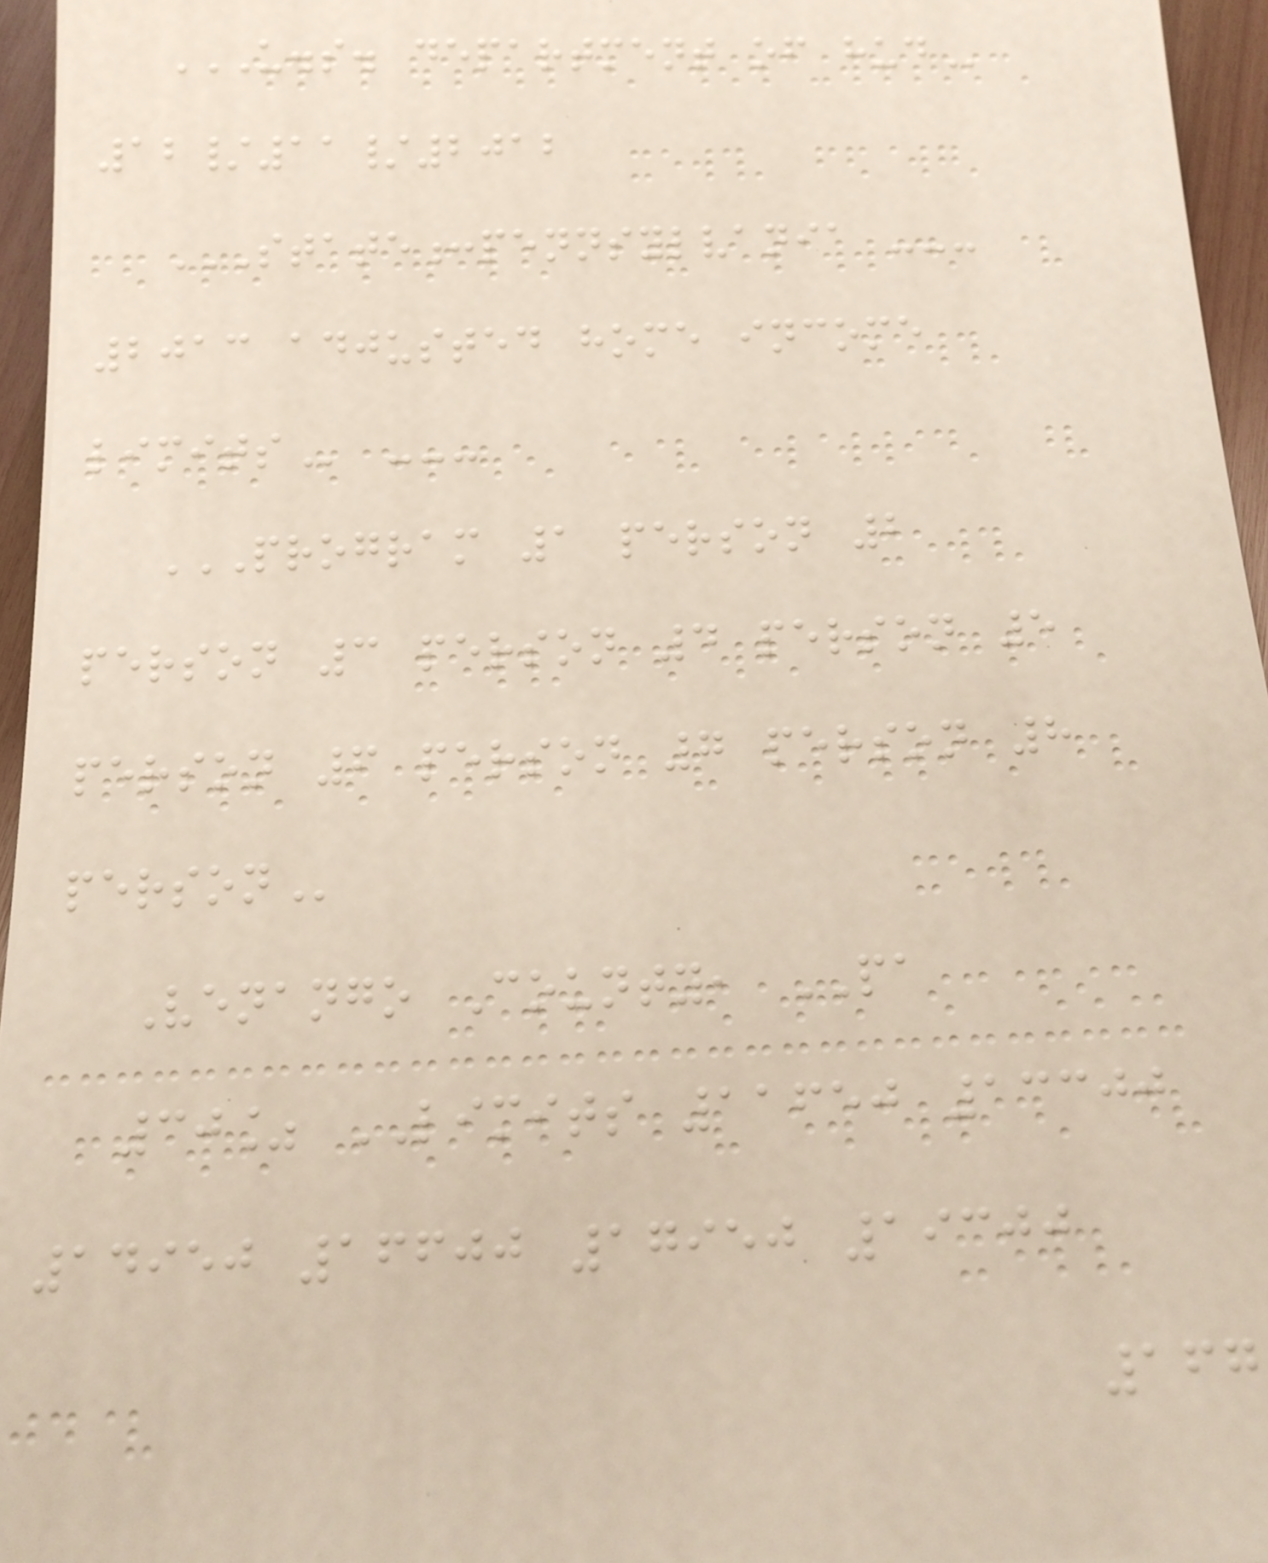U.S. DEPARTMENT OF HUD
12/11/2012
STATE:PENNSYLVANIA ---
2013 ADJUSTED HOME INCOME
LIMITS ---
PROGRAM 1 PERSON 2
PERSON 3 PERSON 4 PERSON 5
PERSON 6 PERSON 7 PERSON 8
PERSON
Venango County, PA
30% LIMITS 11650 13300
14950 16600 17950 19300
167
